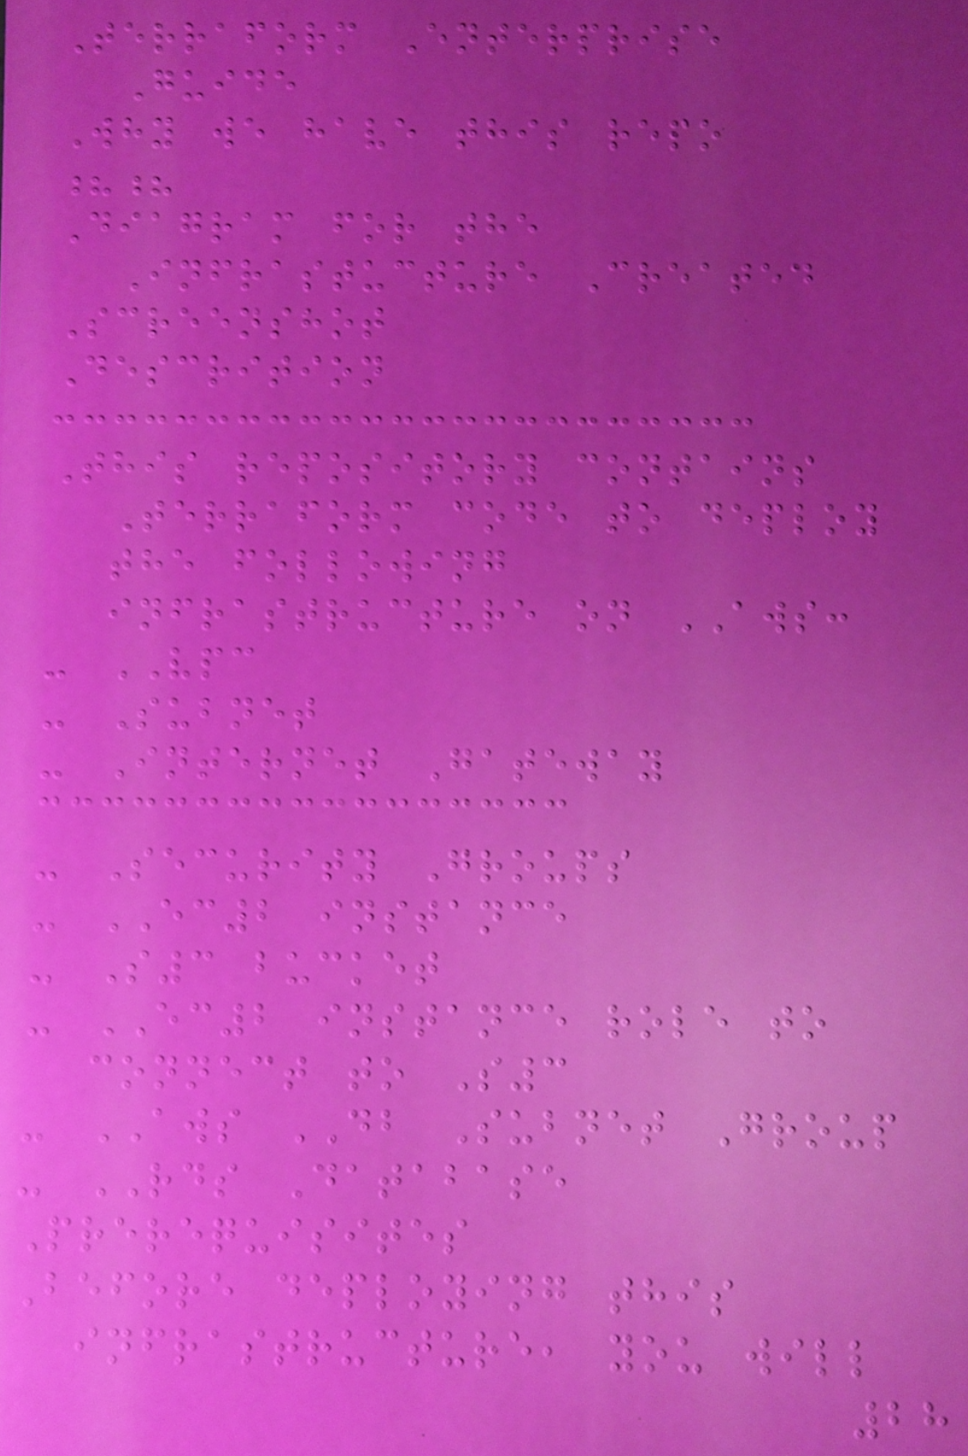Terraform Enterprise
Guide
Why we have this repo
??
Diagram for the
Infrastucture Created
Screenshot
Descrition
This repository contains
Terraform code to deploy
the following
infrastructure on AWS:
- VPC
- Subnet
- Internet Gateway
- Security Groups
- EC2 instance
- S3 bucket
- EC2 instance role to
connect to S3
- AWS DB Subnet Group
- RDS Database
Prerequisites
Before deploying this
infrastructure, you will
28
